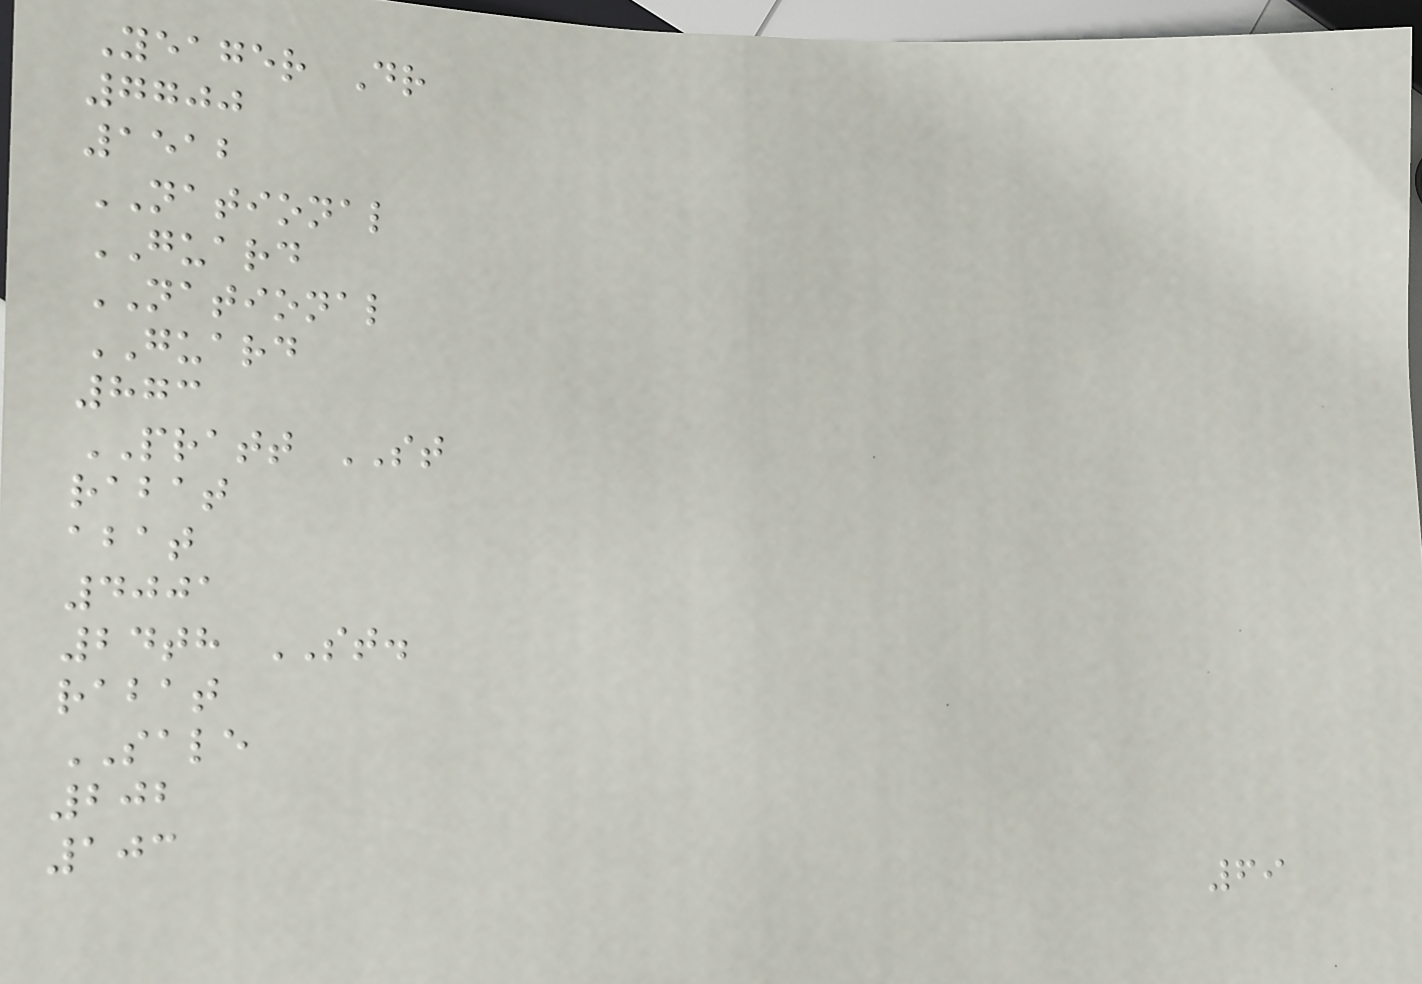Yeager Dr
7700
1512
NATIONAL
GUARD
NATIONAL
GUARD
873
PRATT ST
rabat
abat
4001
24th ST.
rabat
SALE
202
103
69
